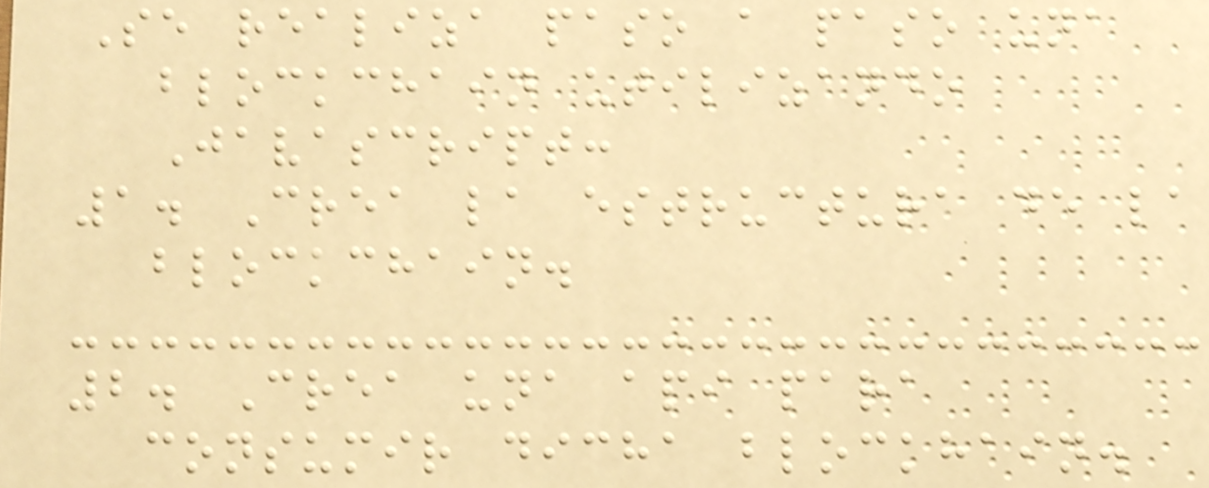Se realiza paso a paso una
blockchain utilizando
Javascript:
1. Crea la estructura de la
blockchain.
2. Crea una api para
consumir dicha blockhain.
